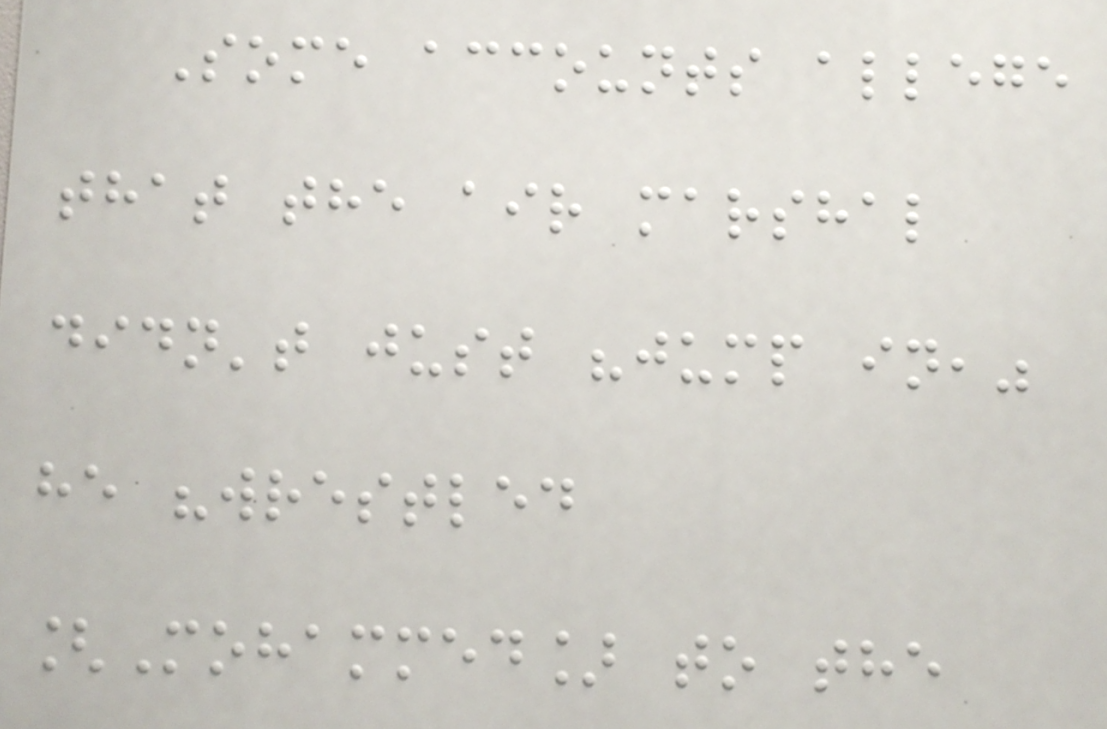Some accounts allege
that the air marshal
didn't just "jump in,"
he "wrestled
[Mohammed] to the
